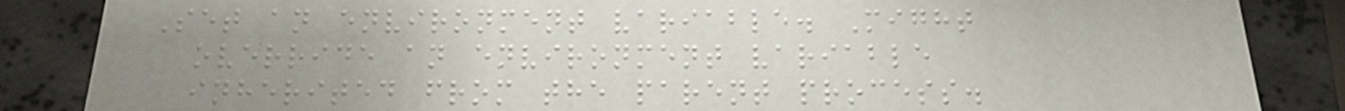Set an environment variable. Might
override an environment variable
inherited from the parent process.
